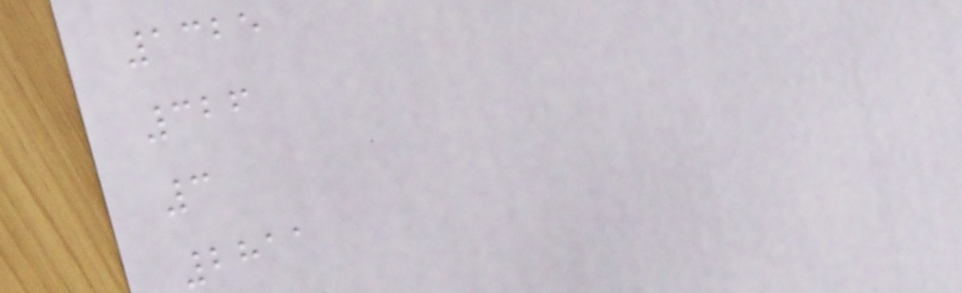1325
326
3
2811
